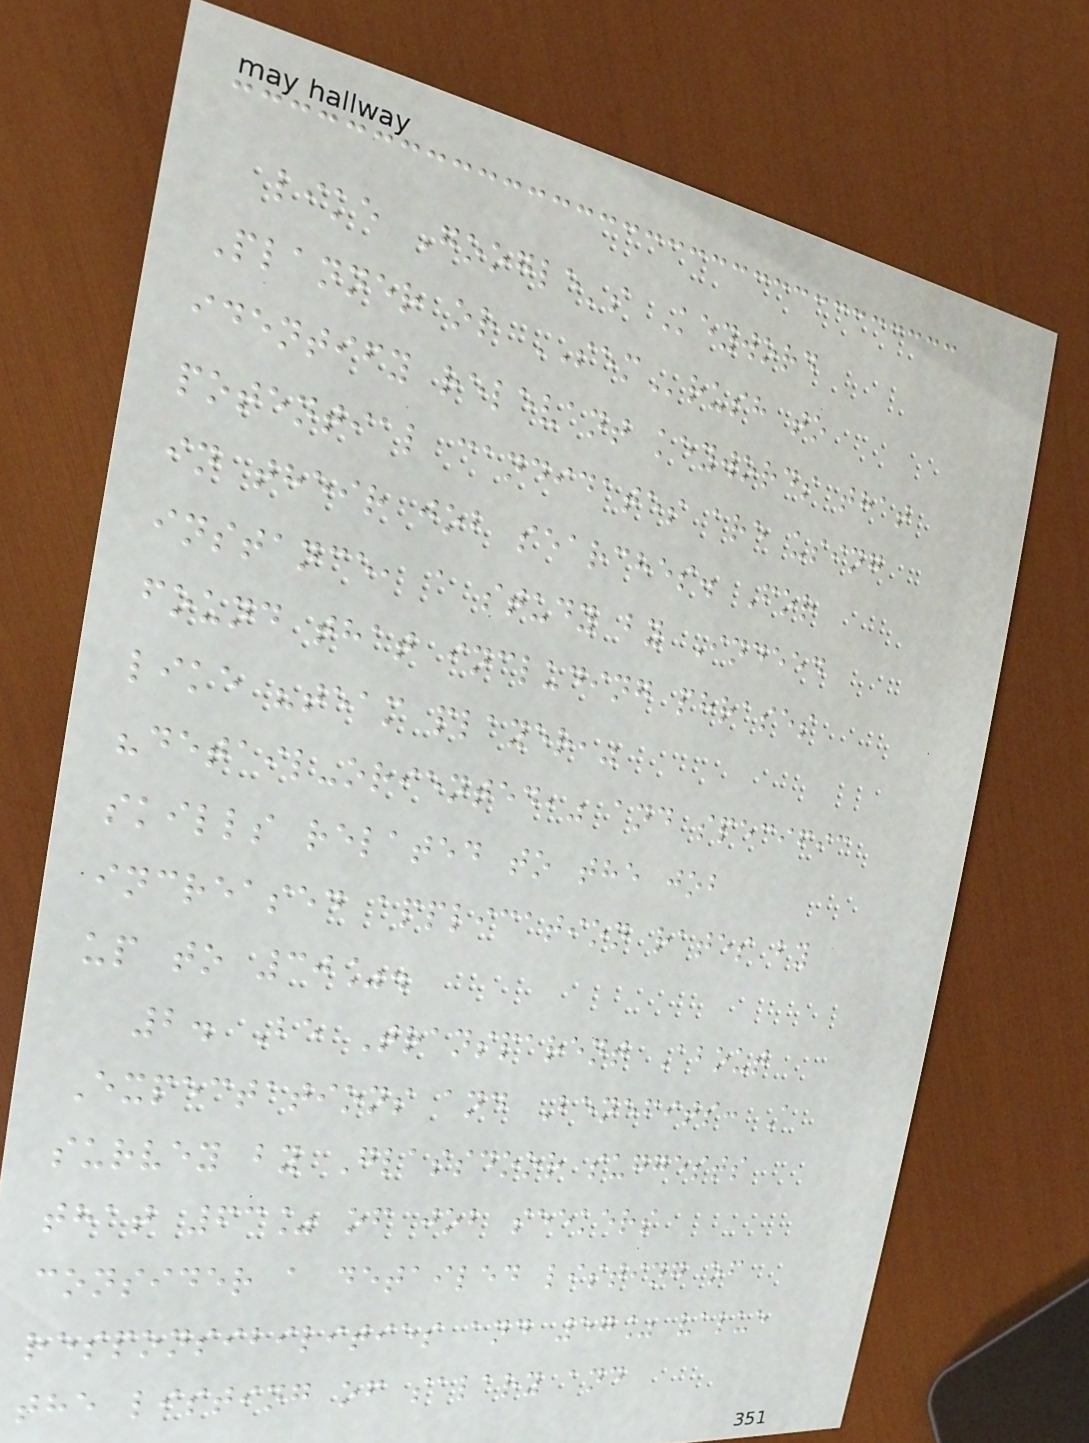like Google's Keyword
Planner or SEMrush to
identify relevant keywords that
potential candidates are using
in their job searches. For
instance, a study by Indeed
found that including phrases
like "team player,"
"detail-oriented," and specific
skills related to the job
increased application rates by
up to 30%.
2. Be Transparent About
Expectations and Benefits: A
survey by Glassdoor suggests
that 63% of job seekers
consider a detailed listing of
responsibilities and 57% value
the listing of salary and
